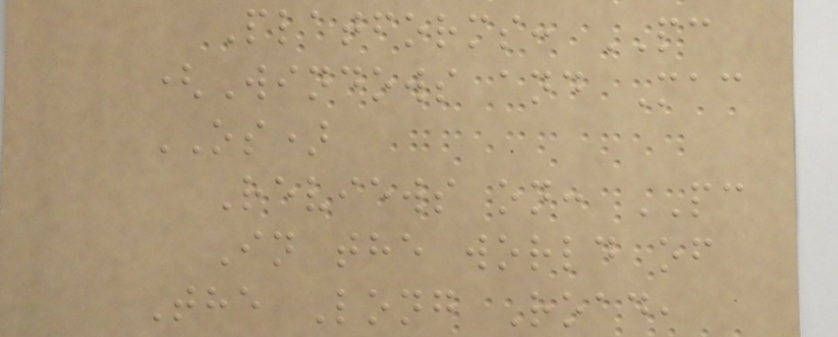Platforms: PC
(Windows and Mac
OS)
Reviews on: PC
In the world of
The Long Road,
